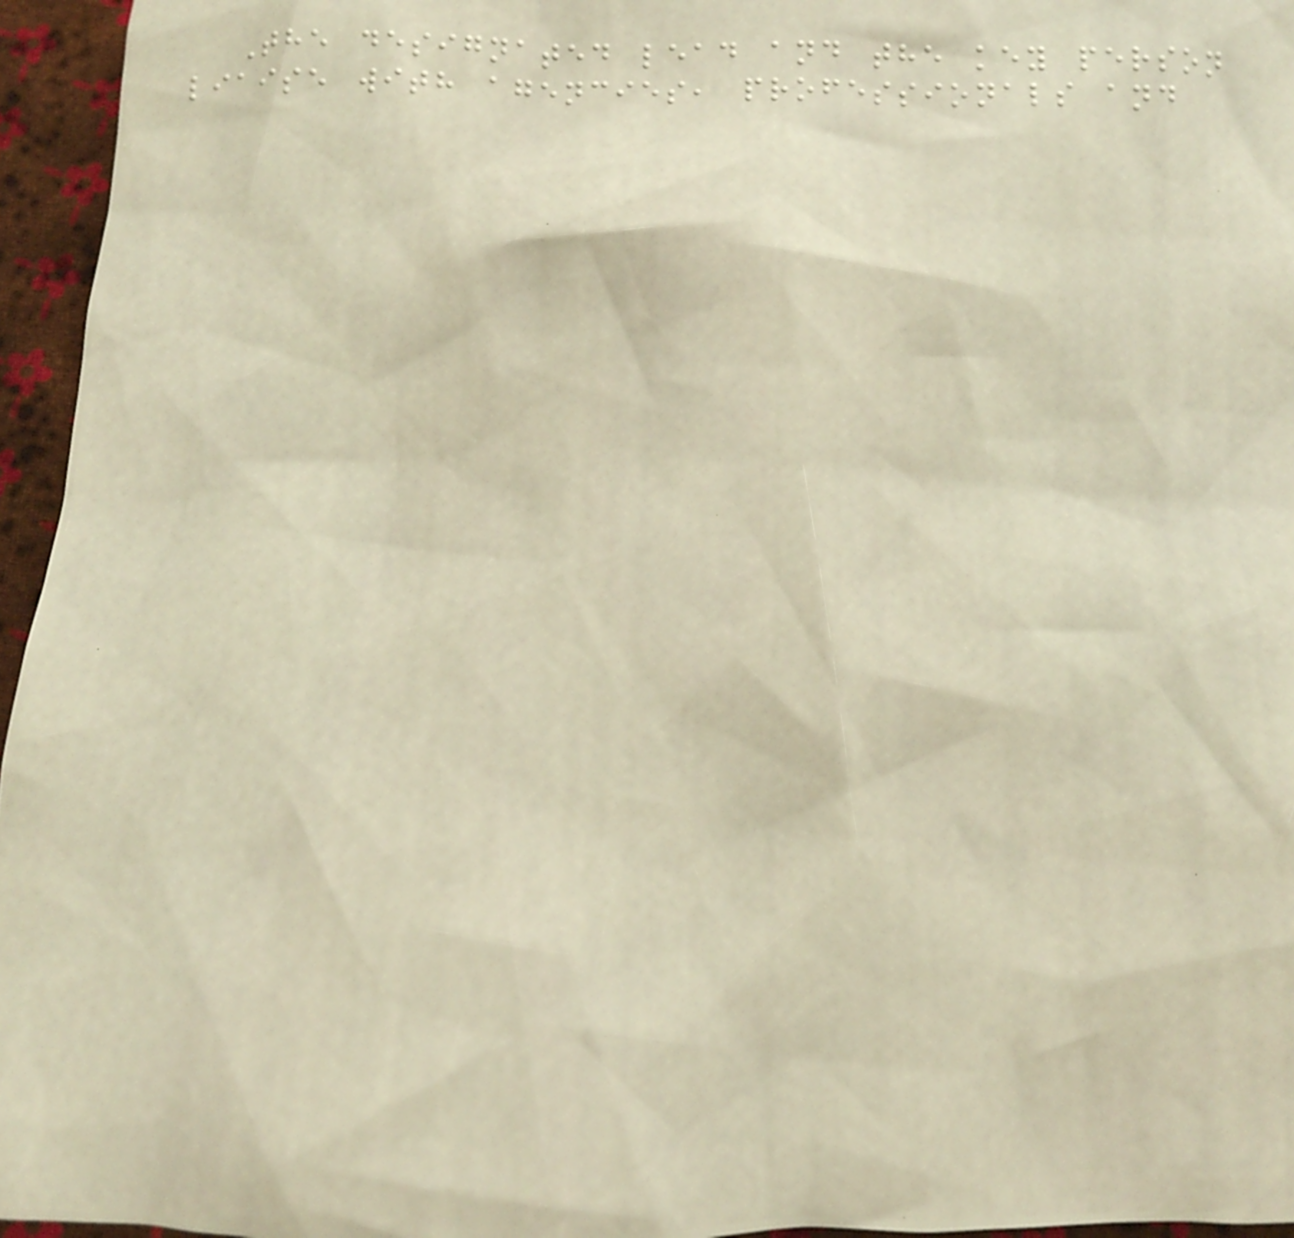The designated lead and the key person
liaise with agencies, professionals and
